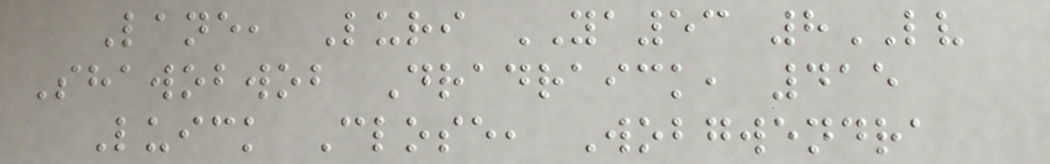Lane, Luri YA53 8LV
Shawobwob Dradraick, 415
Luick Close, Wobgwendra
